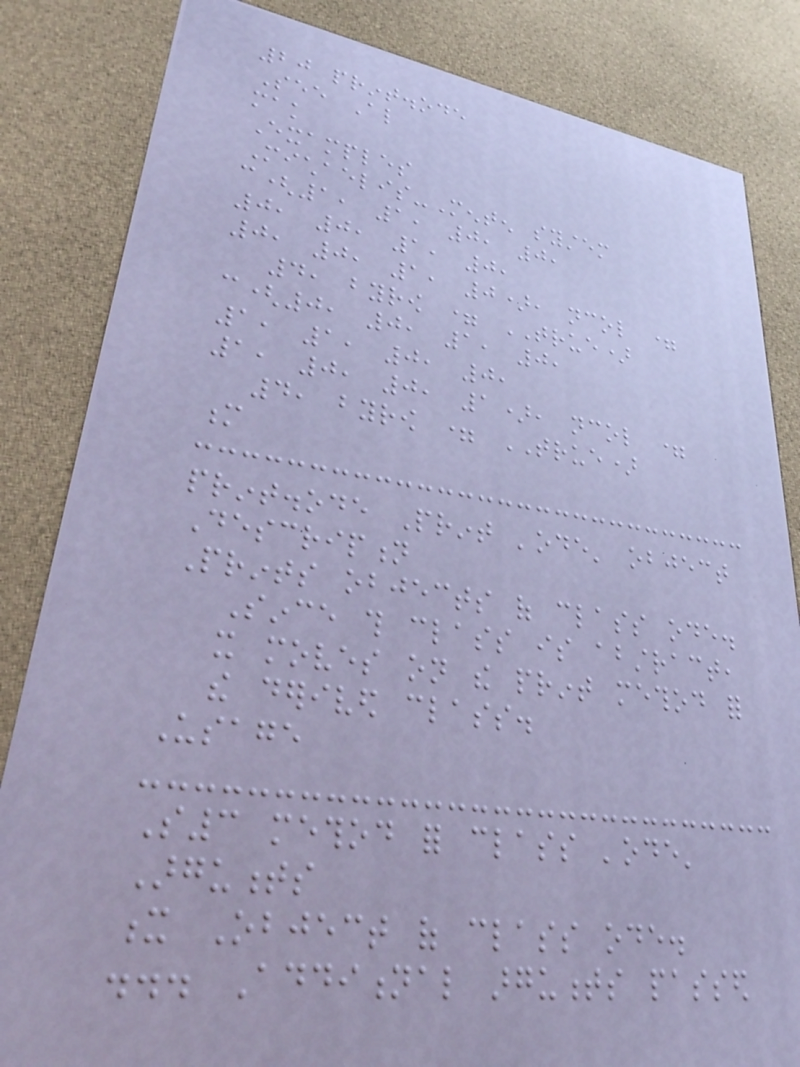20 print.ode
See Also
mak
Examples
Michaelis-Menten system
c(1, 1, 0, 0,
0, 0, 1, 0,
0, 0, 1, 0), ncol =
4, byrow = TRUE)
c(0, 0, 1, 0,
1, 1, 0, 0,
1, 0, 0, 1), ncol =
4, byrow = TRUE)
m
print.ode Print 'ode' object
Description
Prints objects of class ode.
Since this class is abstract,
it moves on the print method for
the derived class.
Usage
S3 method for class 'ode'
Arguments
x Object of class ode.
... Additional arguments passed
